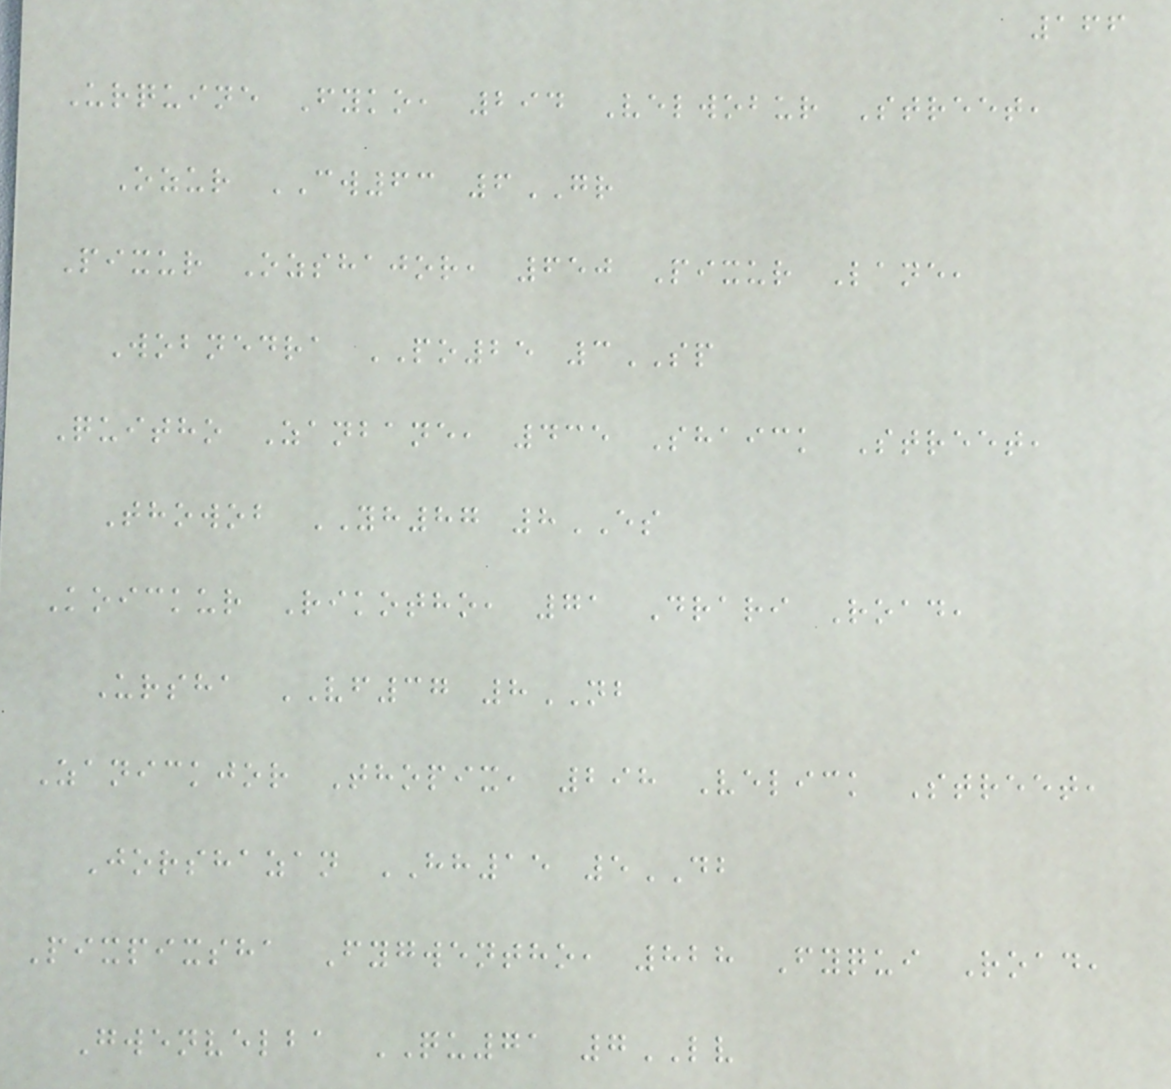166
Urquine Fyko, 294 Velwobur Street,
Ozur CW63 6GR
Pixur Ozshajor, 650 Pixur Lane,
Wobnedra PO25 3SP
Quitho Zanbane, 435 Shaick Street,
Thowob YH87 8ES
Koickur Rikotho, 71 Drari Road,
Ursha VF37 8NB
Zanickjor Thopix, 298 Velick Street,
Jorshazan HH15 5DB
Pixpixsha Fygwentho, 828 Fyqui Road,
Gwenvelba QU71 7LV
